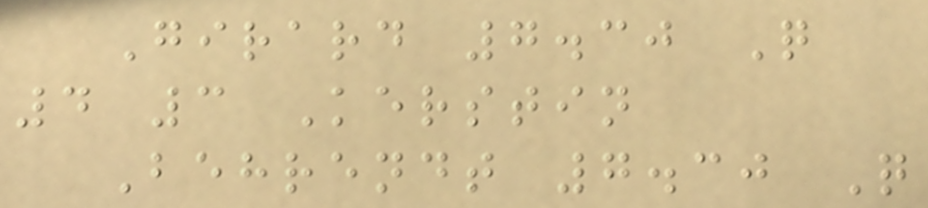Girard 7.30 Q
4 3 Kerstin
Behrendt 7.30 Q
